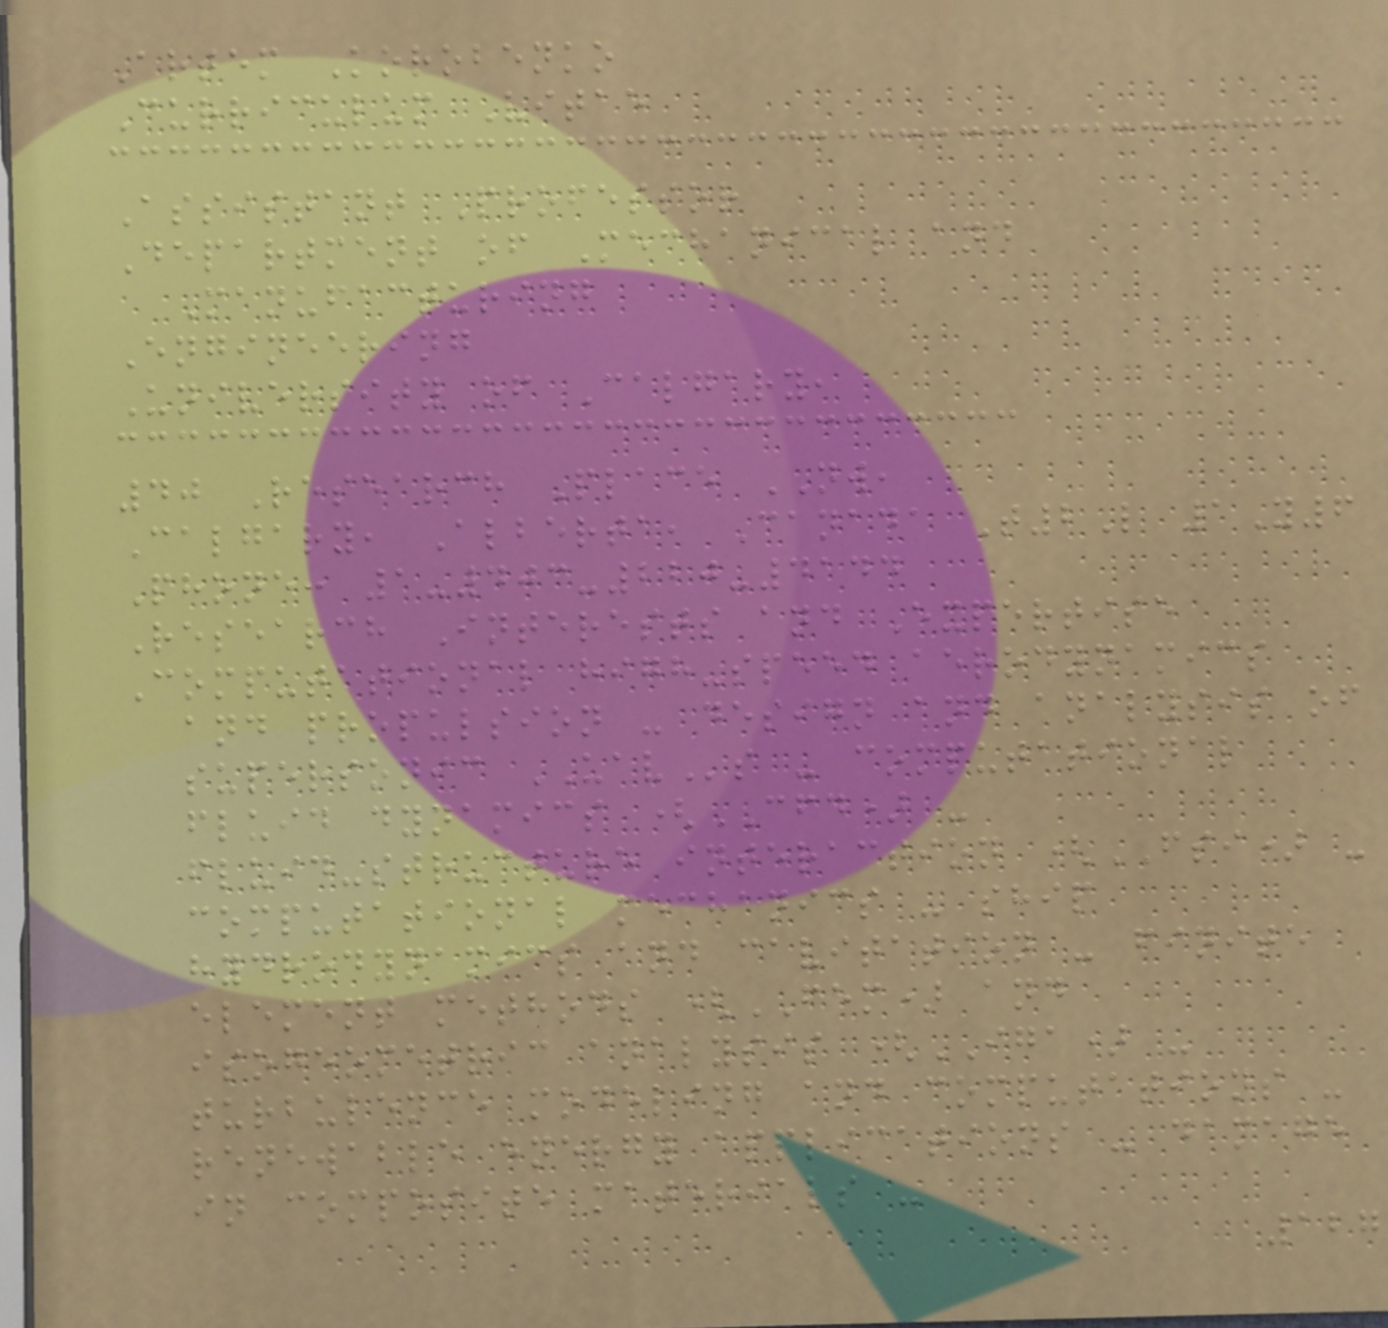Artem Korobenko
Curriculum Vitae
Assistant Professor
Department of Mechanical and
Manufacturing
Engineering
University of Calgary,
40 Research Place NW,
Calgary, Alberta, Canada T2L 1Y6
Phone: 1-403-220-4144
Research Interests and Expertise
Computational high-speed aerodynamics
and propulsion - design and analysis of
supersonic UAVs - computational
fluid dynamics (CFD) -
fluid-structure interaction (FSI) -
computational mechanics - ship
hydrodynamics and cavitation - finite
element methods (FEM) and
isogeometric analysis (IGA) -
turbulence modeling and computations -
renewable energy applications - damage
in composite materials -
127
